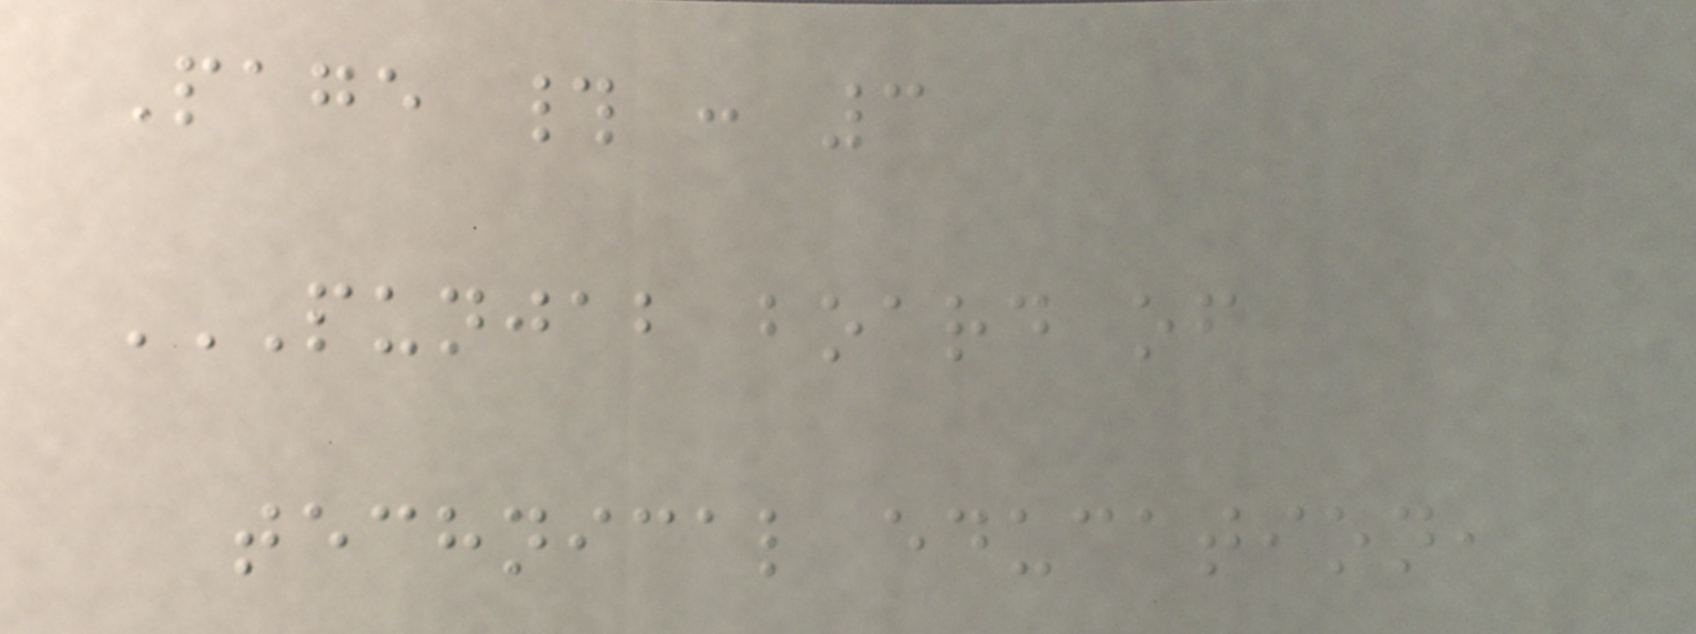Page # : 3
PUNJAB BOARD OF
TECHNICAL EDUCATION,
